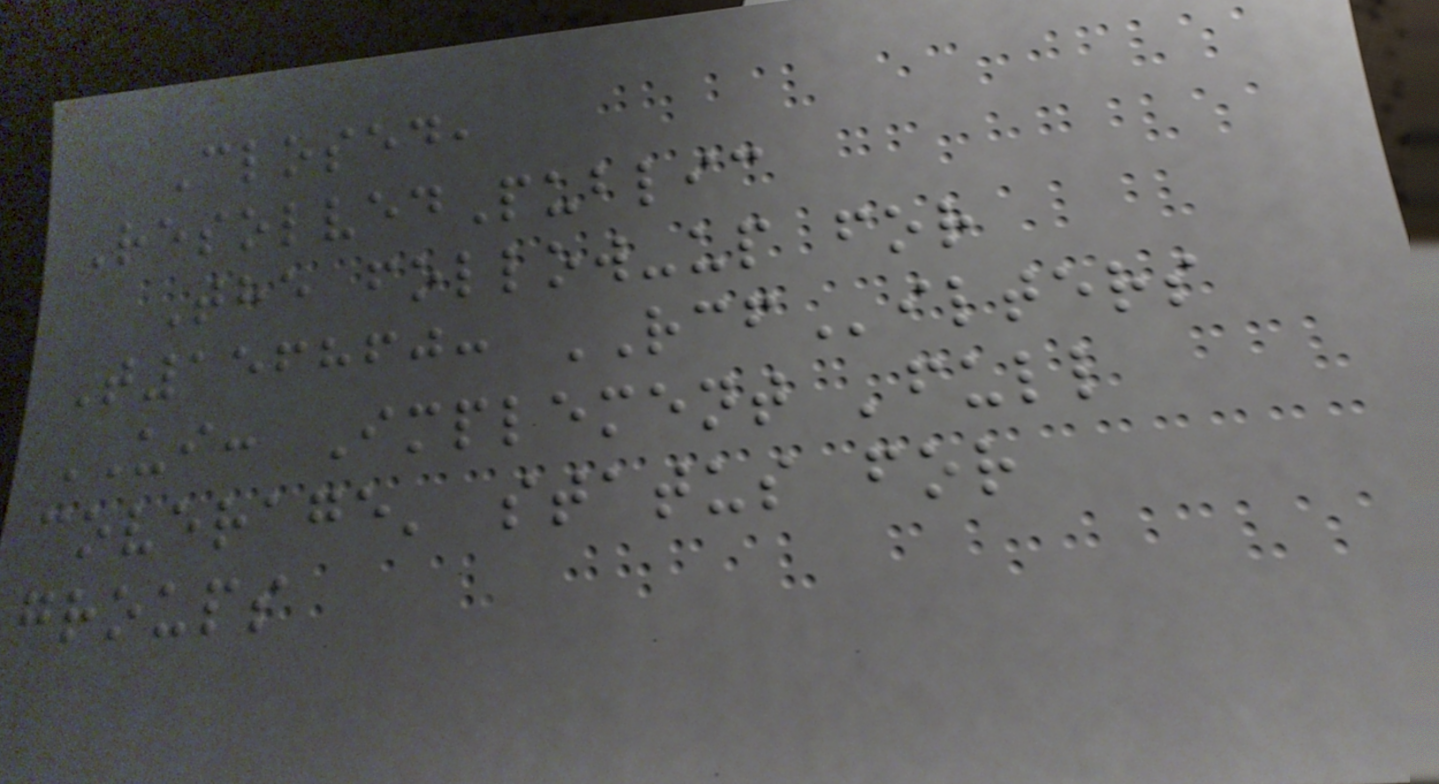Closed,
ResolvedPublic
The follow-up for
T156860: RCFilters
UI: Implement 'full
coverage' status for
groups
